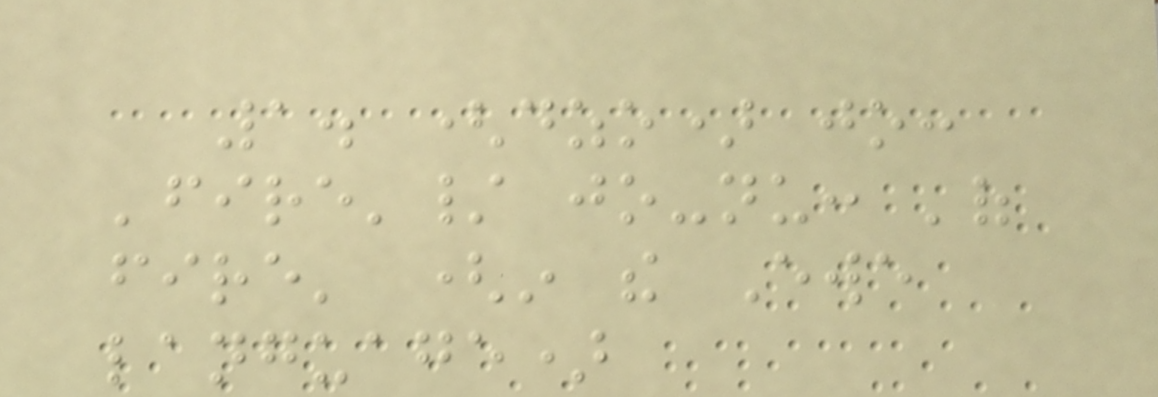1. (dzo) jo:
'fire'/ jo-nu: 'of
fire' (in the Ewe
language)
